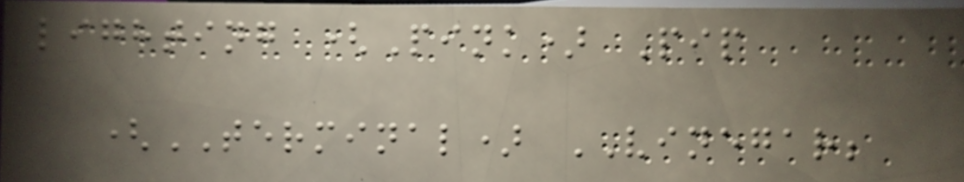lighting (Pink) Pip
(TERMINAL) VINEGAR;
